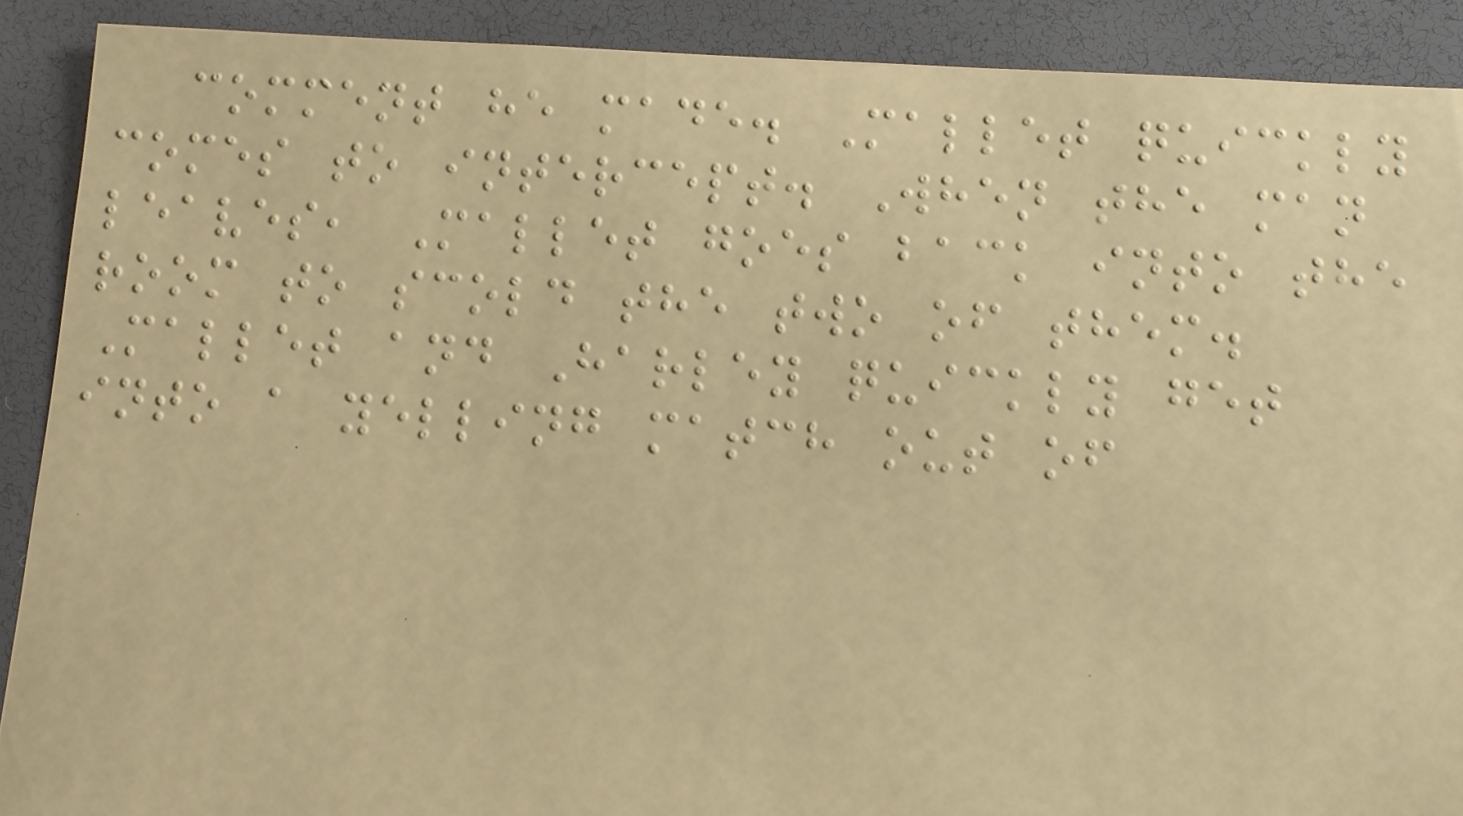comment he made. Mallet quickly
comes to intercept. When the man
leaves, Mallet goes back into the
room to scold the two of them.
Mallet and Harley quickly get
into a yelling match out of
